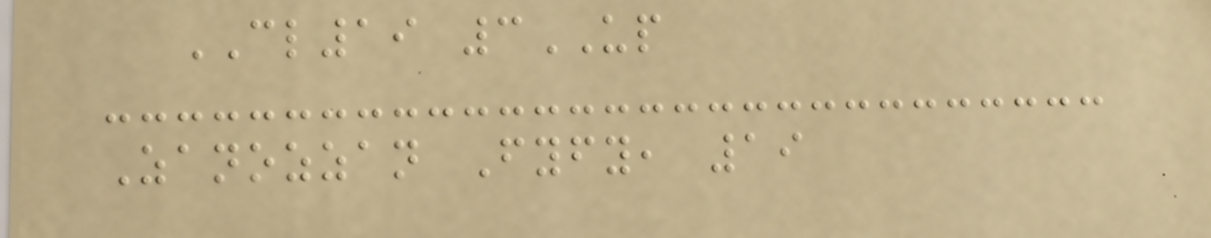CL19 3UP
Zanozzan Fyfy, 19
